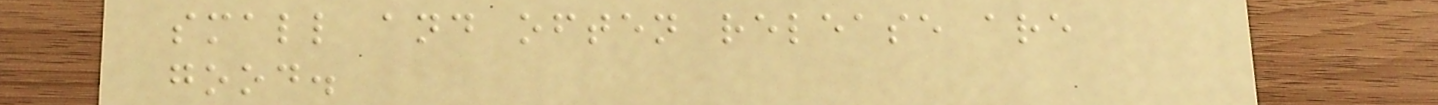small and often release are
good.
